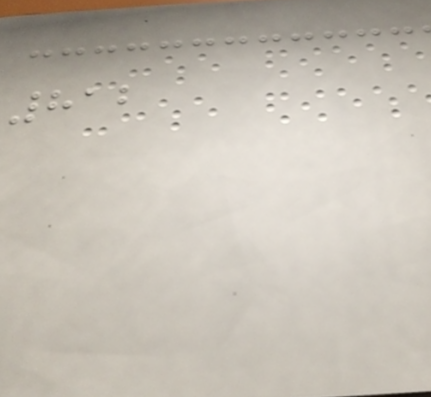812
